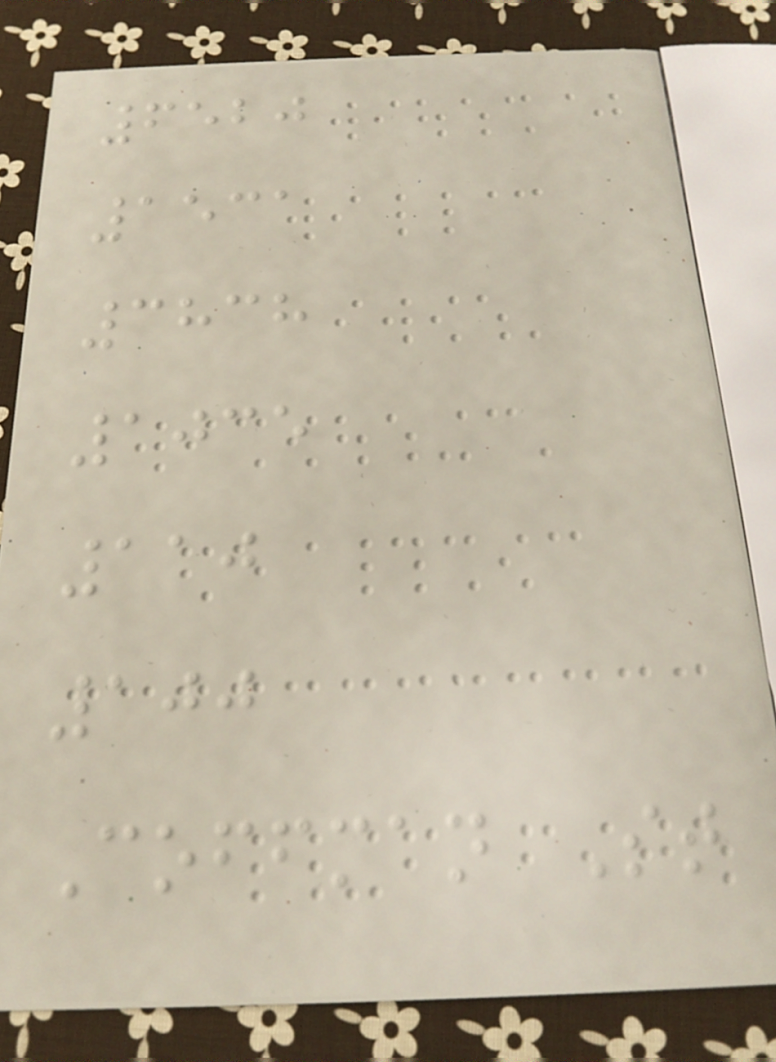6520
1531
3838
1035
110
100
Coffman St
